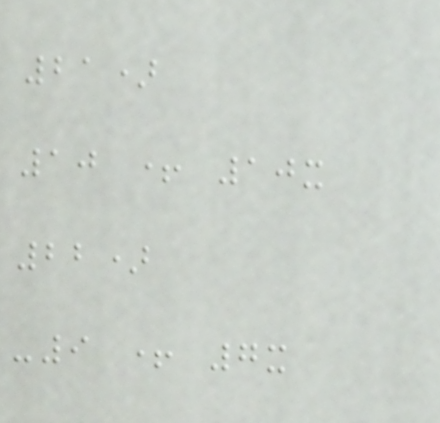21)
10 + 10x
22)
-9 + 7x
